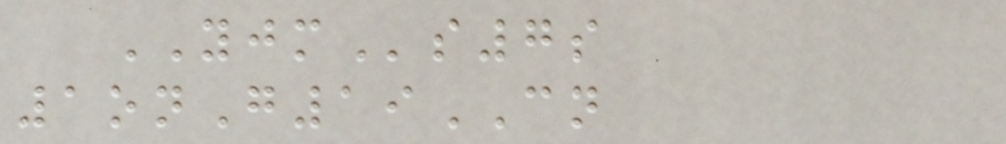YJMs7s
1onG19CN
